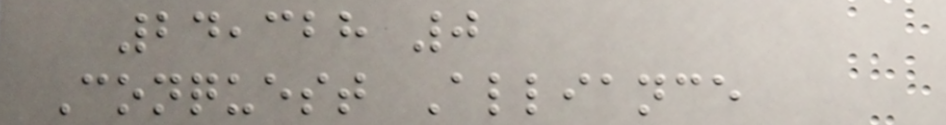24,328 0
Conquest Alliance
